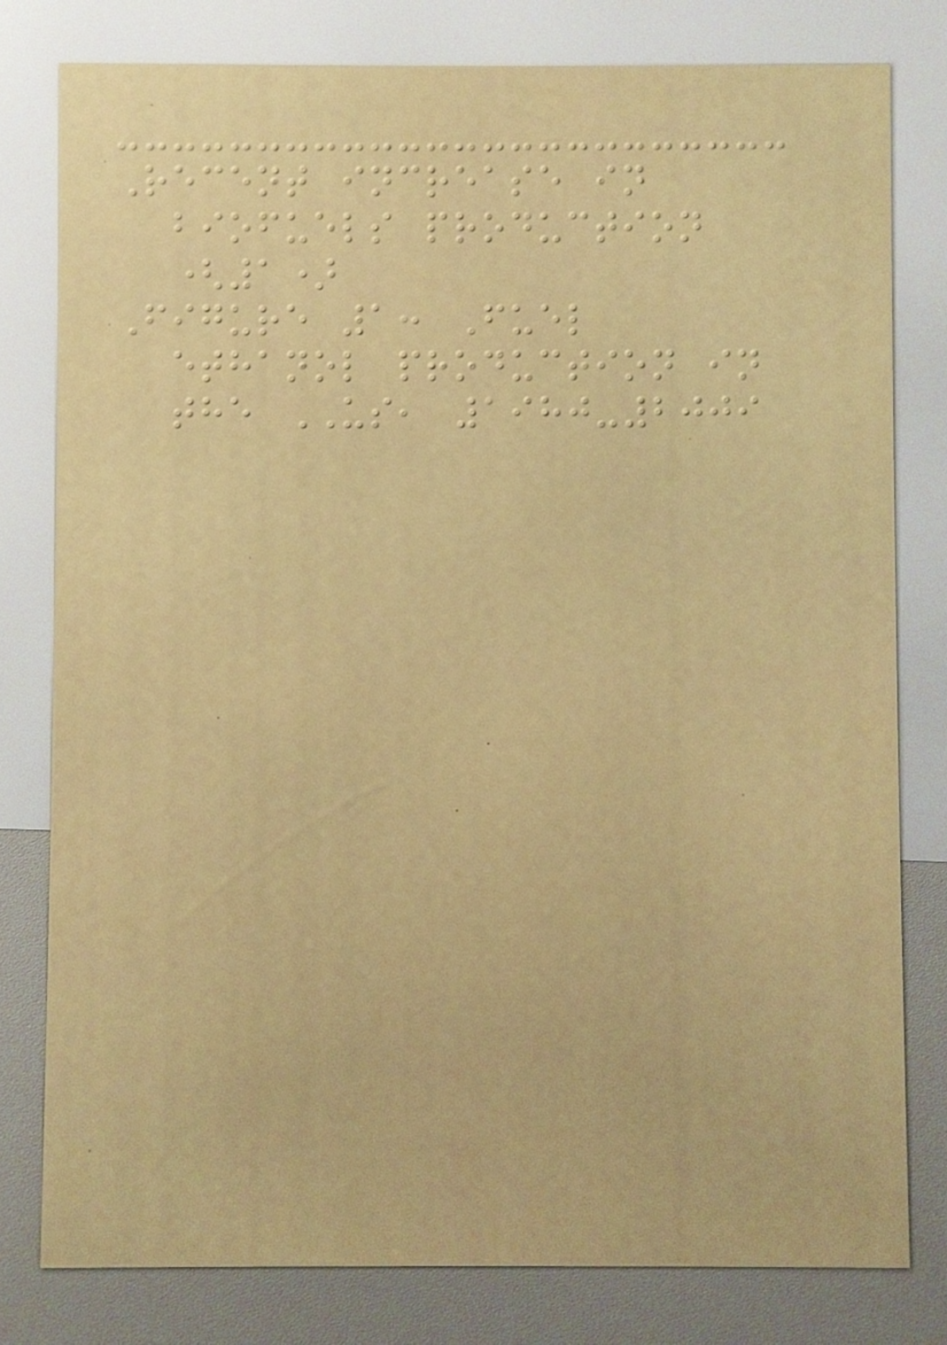Recent increase in
biofuels production
(1)
Figure 1: Fuel
ethanol production in
the US, 1980-2009
